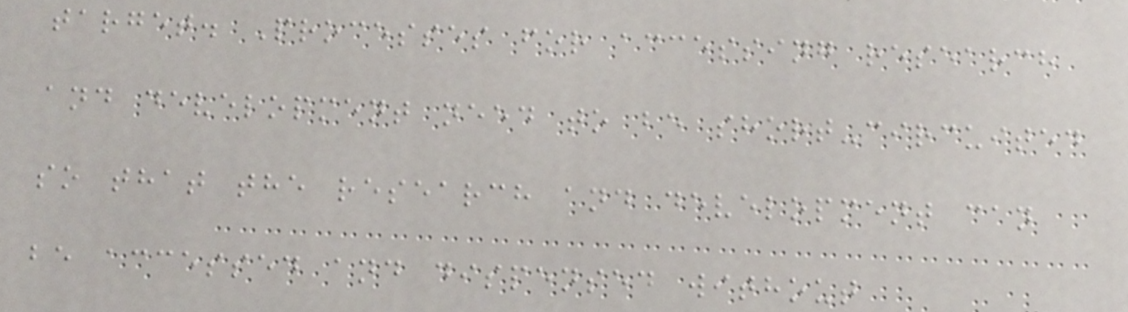target. Processes for accessing research
and development need to be short-circuited
so that the research and development can
be accessed and dispensed without
